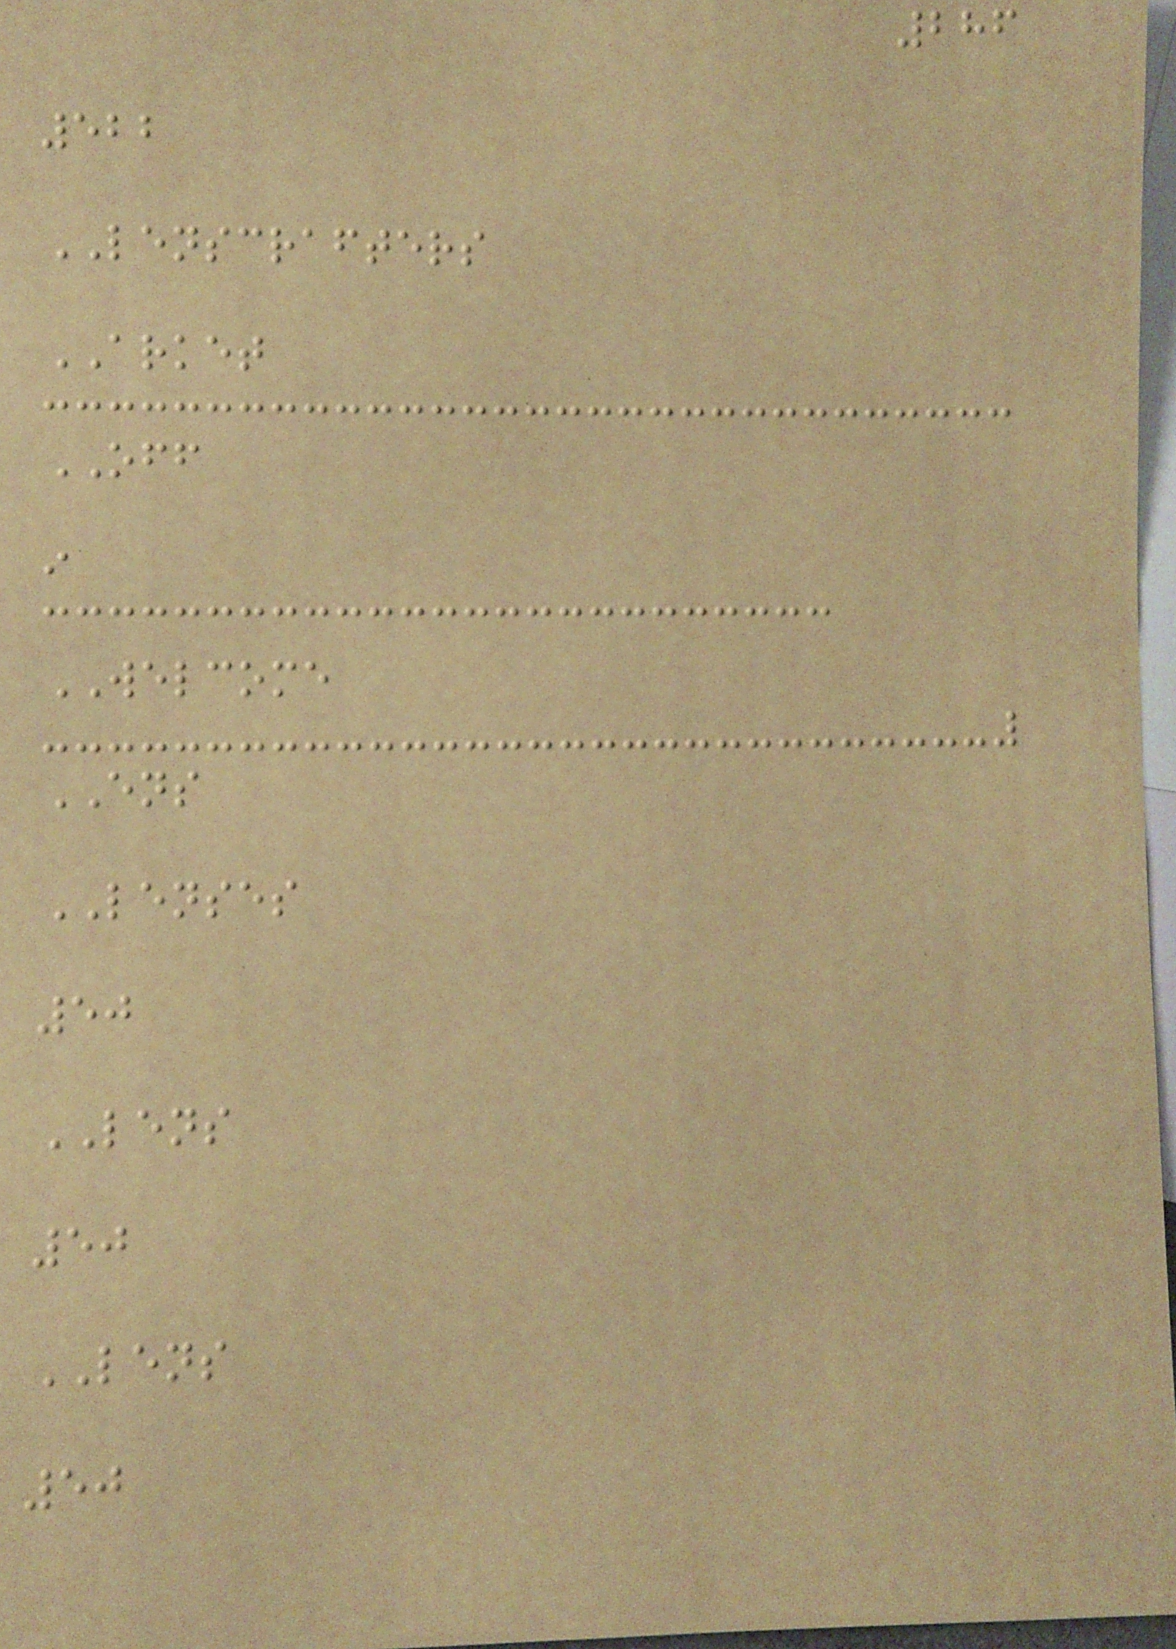286
522
LENSCRAFTERS
ARKET
OFF
i
WELCOME
ENS
LENSES
50
LENS
50
LENS
50
